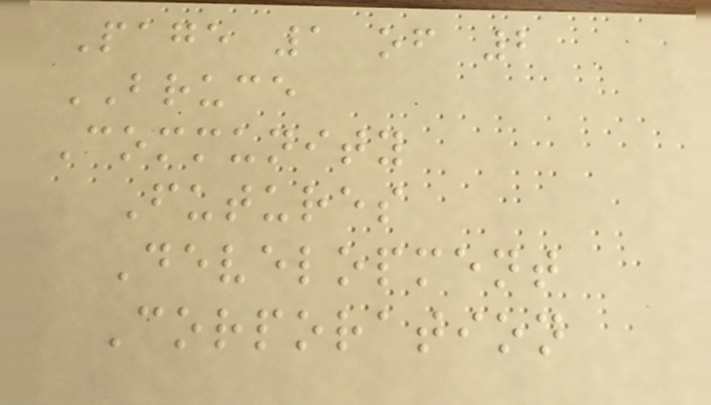Page 1 of 2
BRUCE
Community
Futures
Development
Corporation
